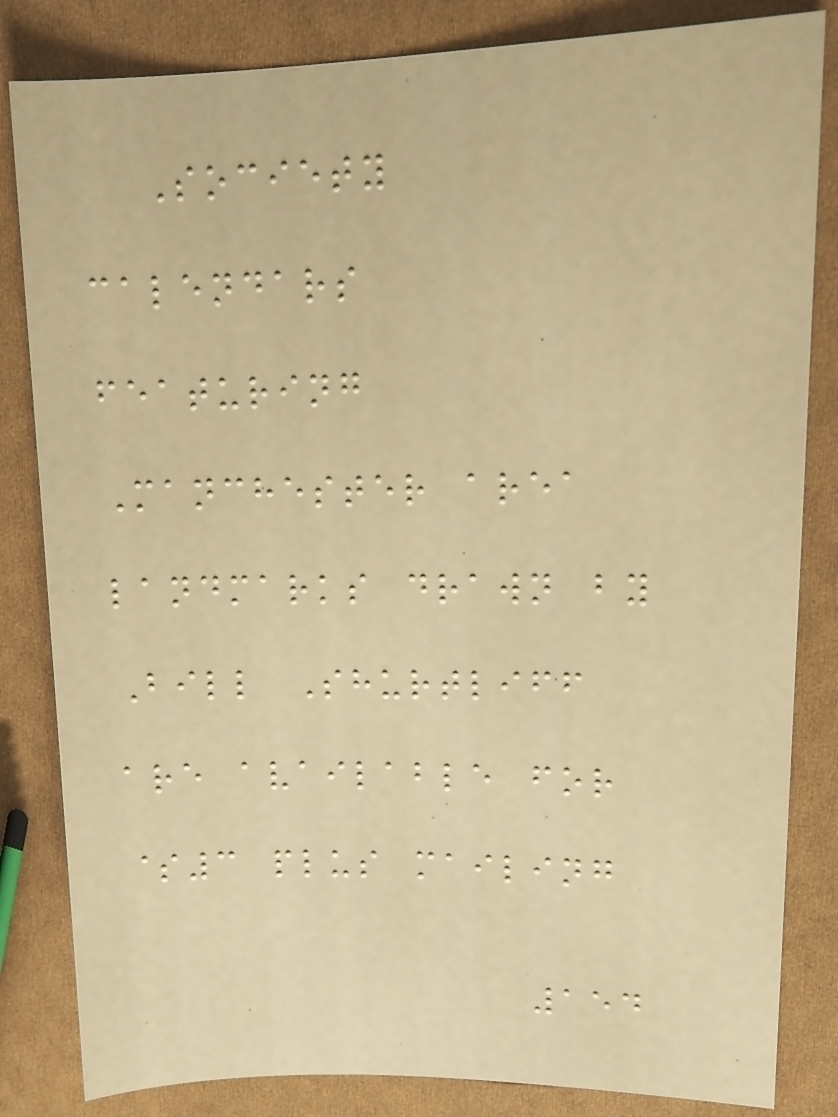Society
calendars
featuring
Manchester area
landmarks drawn by
Bill Shurtliff
are available for
$3 plus mailing
154
